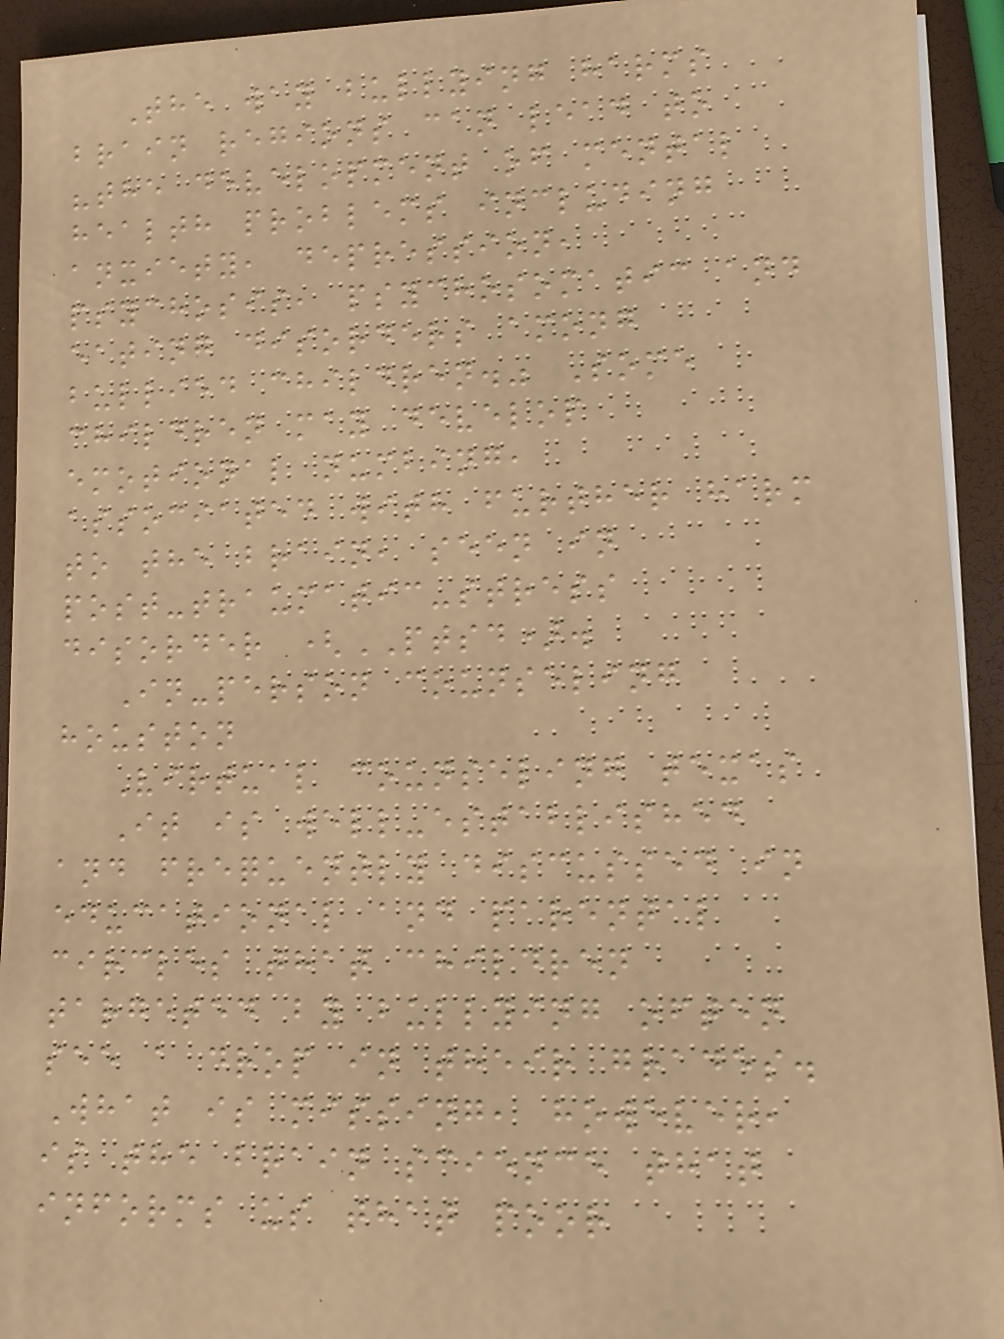The way bullying harms
brain regions can lead to
"the development of mental
health problems including
anxiety, depression,
psychosis, psychosomatic and
eating disorders among
bullied children." Some
children may develop
emotional numbing,
associated with further harm
to the brain, seen in
post-traumatic-stress
disorder (PTSD).
In-person counseling
houston
Virtual counseling texas
It is well-established
and frequently discussed in
educational and parental
circles that children
targeted by bullying often
see a drop in their grades.
What is missing, however,
is the brain science that
informs us that poor
